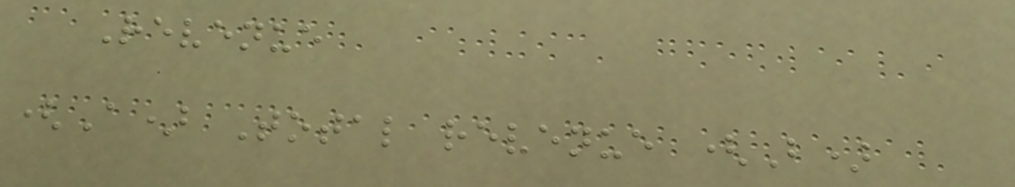Revenue
(A) Total revenue (B)
